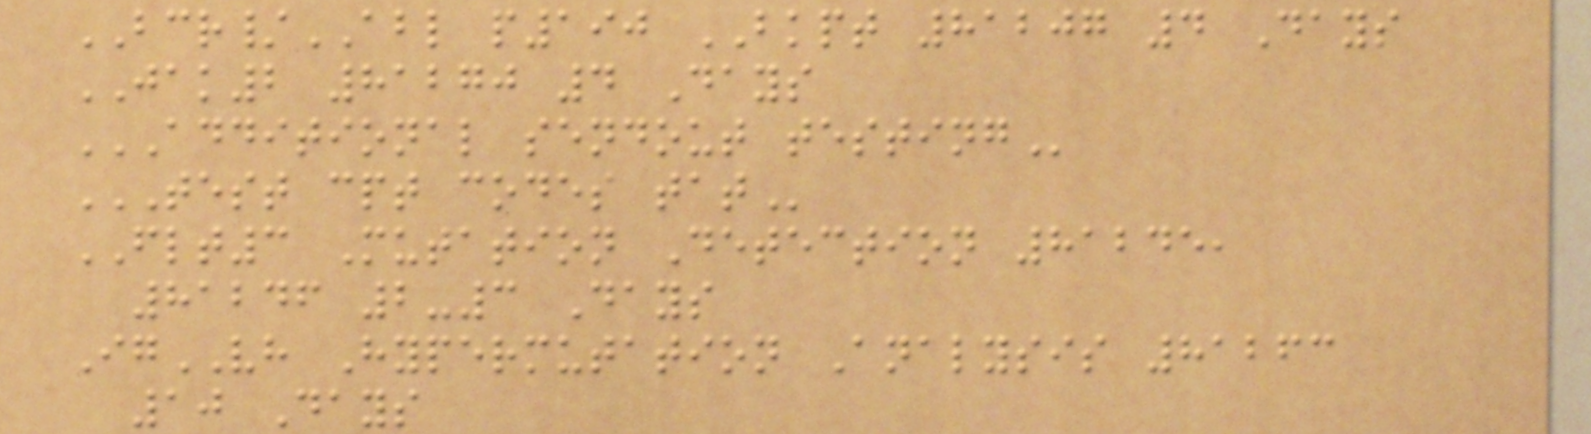BCR/ABL p190 BKPT 81207 4 Days
JAK2 81270 4 Days
ADDITIONAL SENDOUT TESTING
TEST CPT CODES TAT
FLT3 Mutation Detection 81245,
81246 2-3 Days
IgVH Hypermutation Analysis 81263
10 Days
